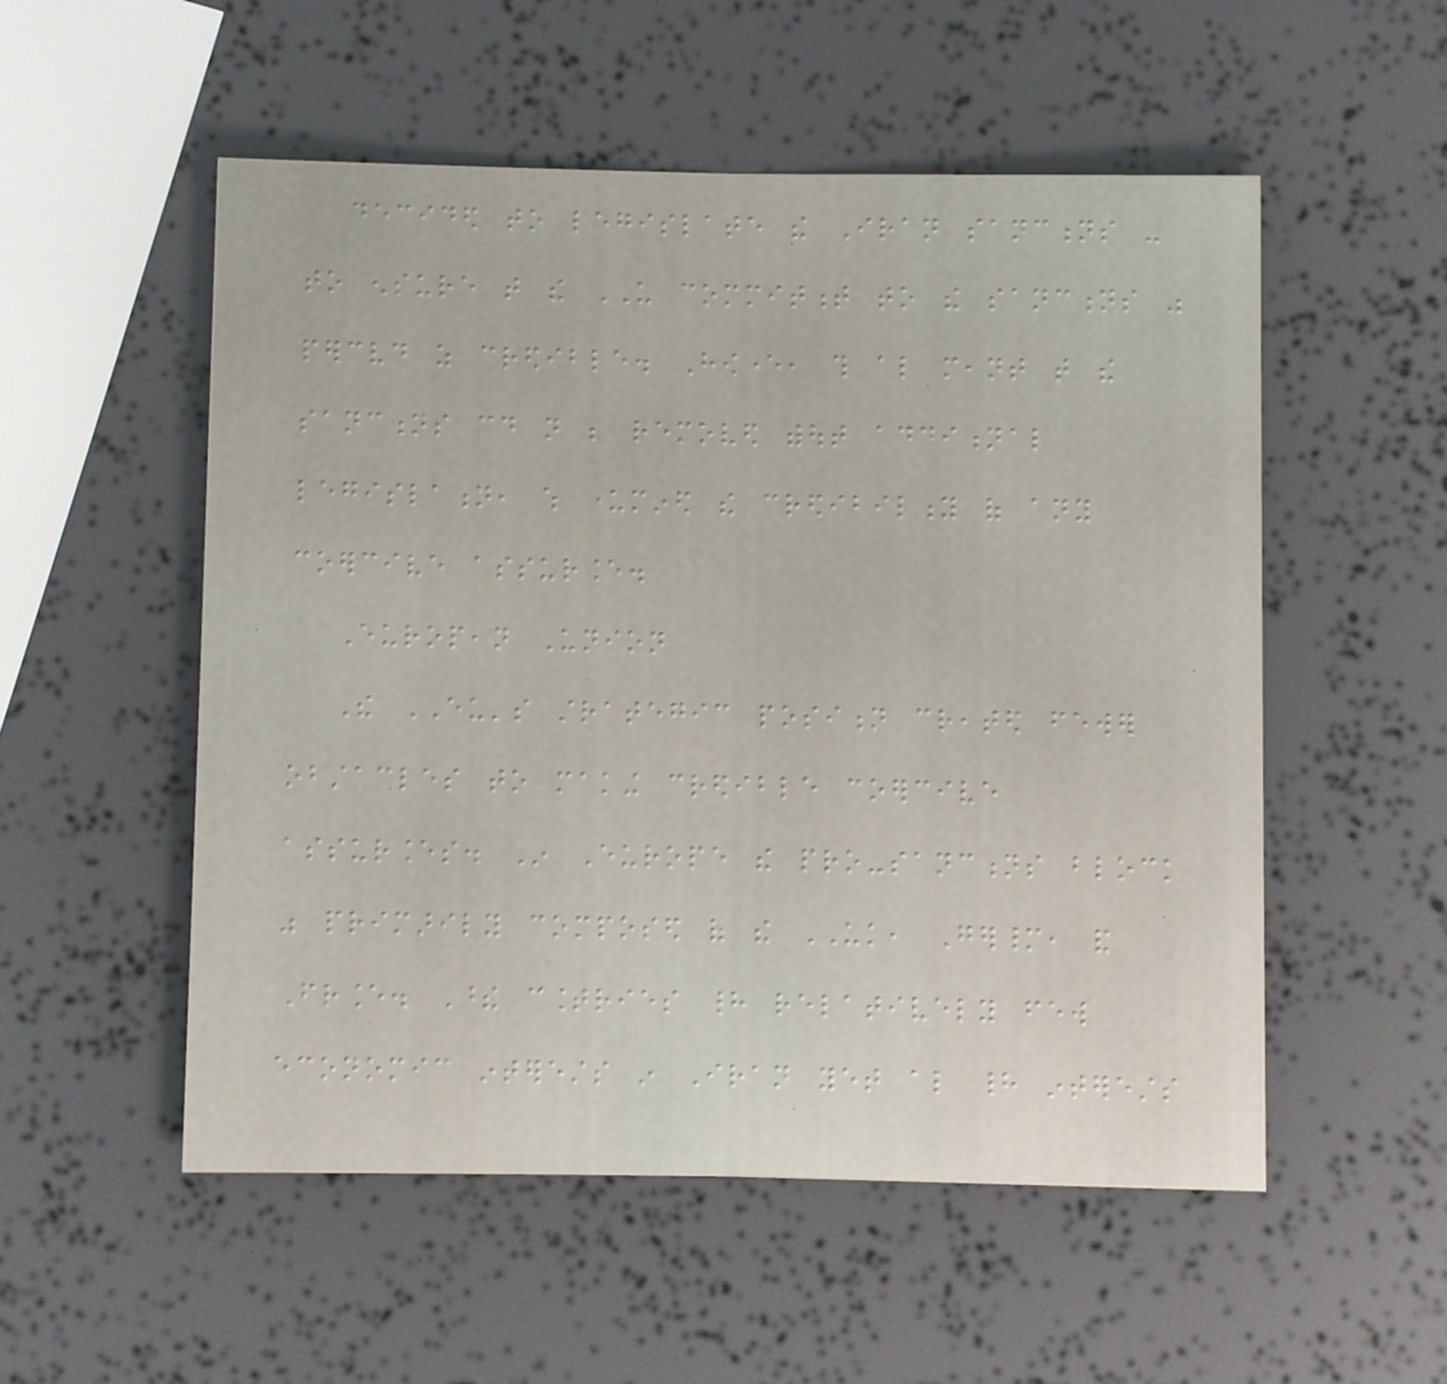decided to legislate the Iran sanctions -
to ensure that the US commitment to the sanctions was
perceived as credible. However, this also meant that the
sanctions could not be removed without additional
legislation, which undermined the credibility of any
coercive assurance.
European Union
The EU's strategic position created fewer
obstacles to making credible coercive
assurances. In Europe the pro-sanctions block
was primarily composed of the UK, Germany, and
France. These countries had relatively few
economic interests in Iran yet also had interests
